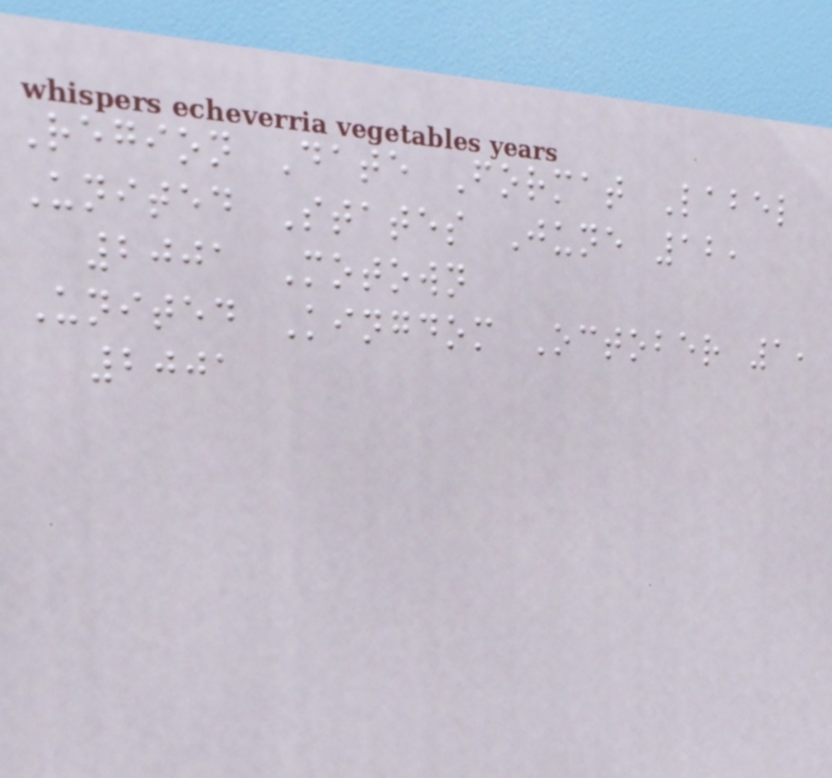Region Date Format Label
United States June 12,
2001 Motown
United Kingdom October 1,
2001
